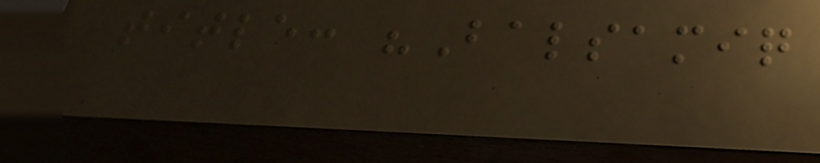title: "Balsamiq
